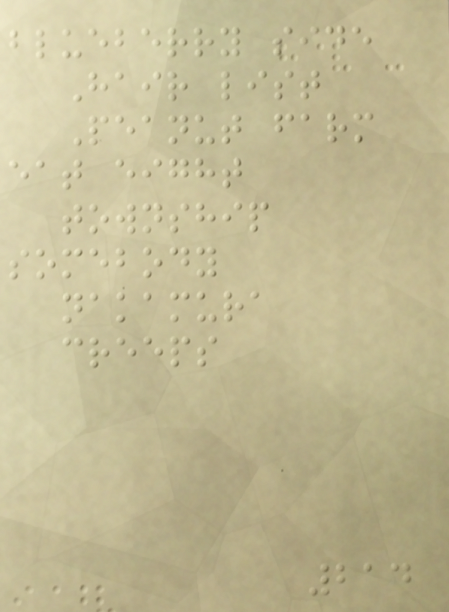blueberry side
Hair list
Peanut farm
eat eight
township
somebody
nakamura
creeps
214
